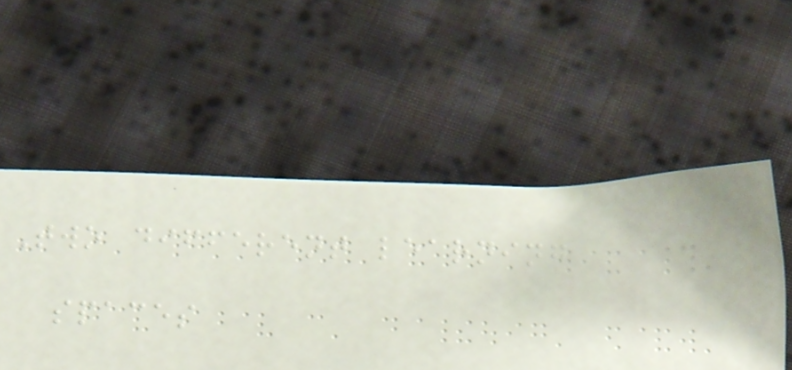Two different learning
spaces
